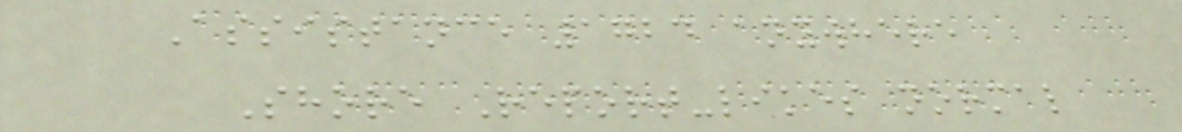Assistance 1724 anywhere
Shore Report-likes normal
